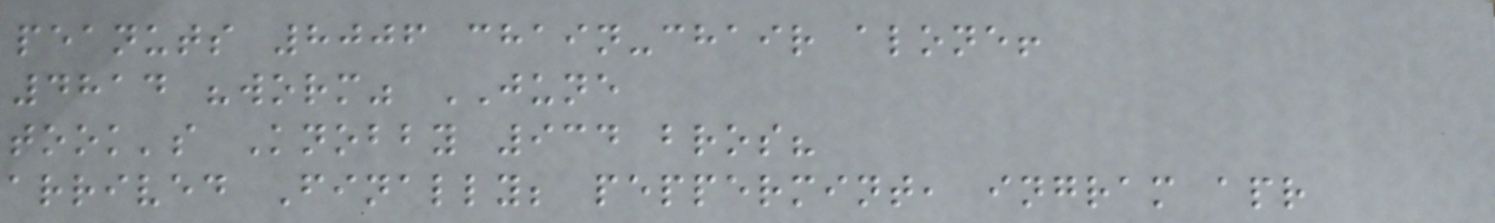peanuts 8006 chain-chair alone!
4814 "worm" JUNE
took's Knobby 934 bros?
arrived Finally; peppermint, ingram apr
